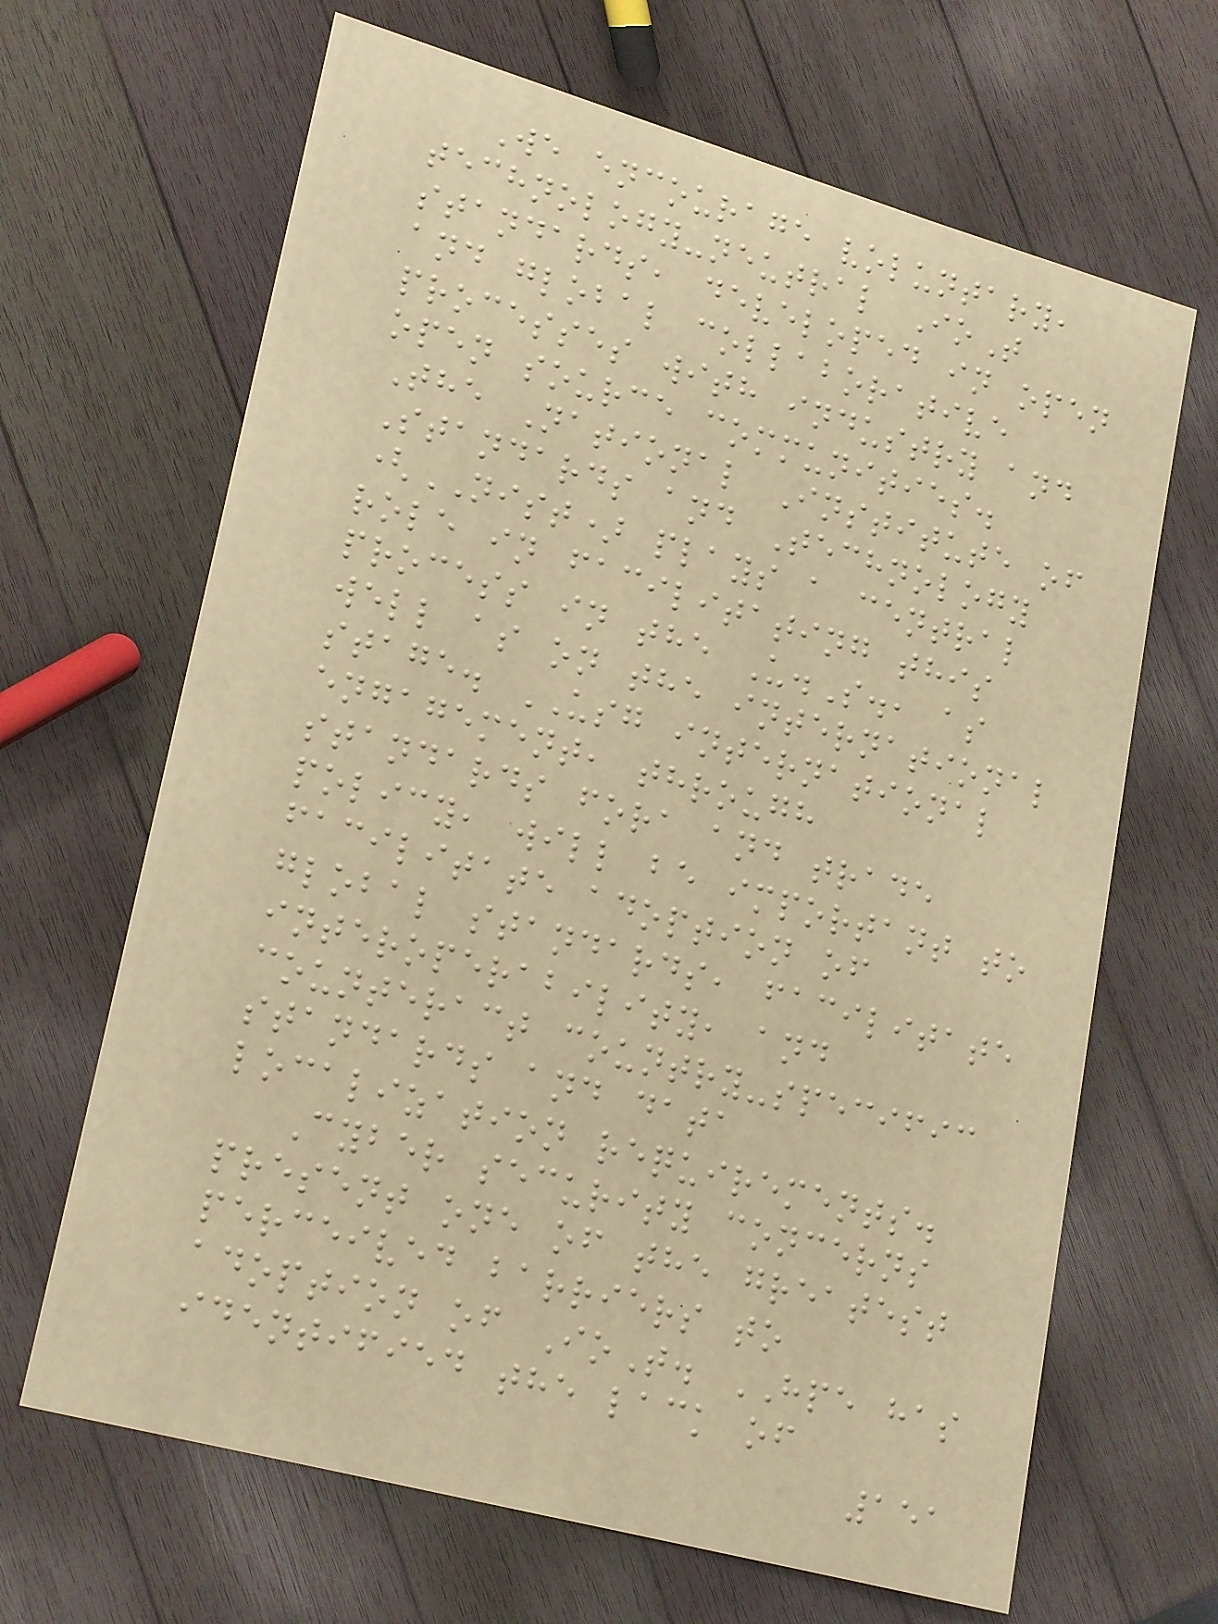We encourage voluntary,
technology-neutral IoT
standards, developed in open
and global collaborative
processes with industry and
open source communities.
The National Institute of
Standards and Technology
(NIST) plays a central
role in facilitating this
process in the U.S., as
well as on the international
stage. USG international
engagement, through
standards fora and trade
policy, will be important to
facilitate adoption of
global standards, facilitate
interoperability, and
counteract country-specific
standards and data
localization requirements.
Cyber security concerns
present one of the greatest
perceived barriers to
adoption of IoT. HPE has
identified the lack of
151
